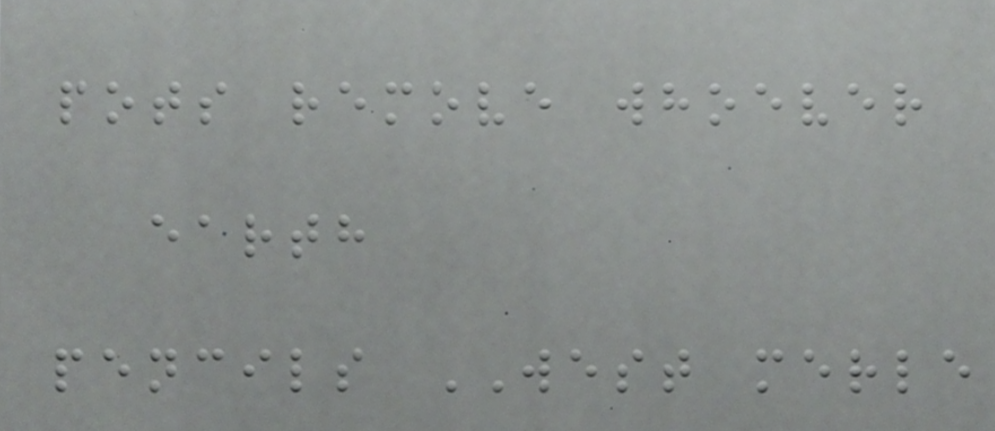pots remove whoever
earth
pencils WEST merle
